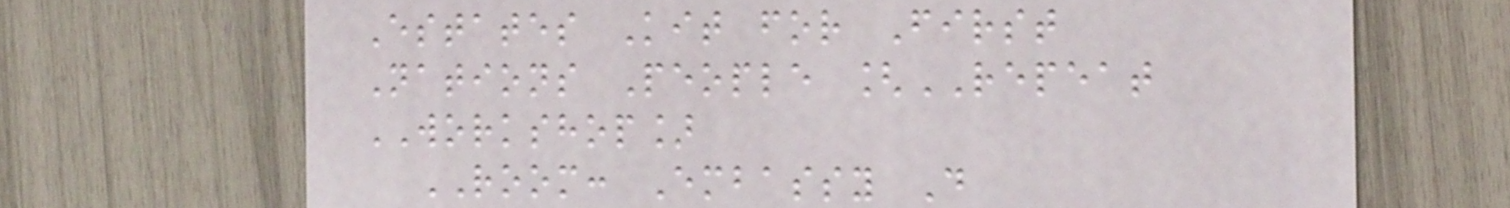Estates Kit for First
Nations People [REPEAT
WORKSHOP]
ROOM: Embassy D
